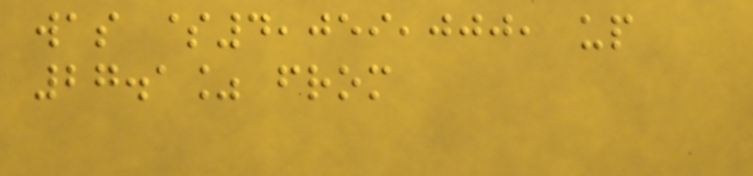was $4,059,000, up
27.1% from
